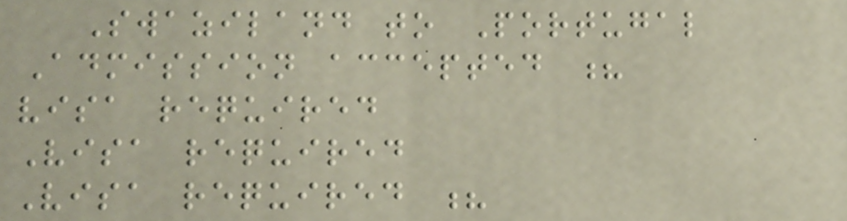Swaziland to Portugal
Admission accepted ?
visa required
Visa required
Visa required ?
